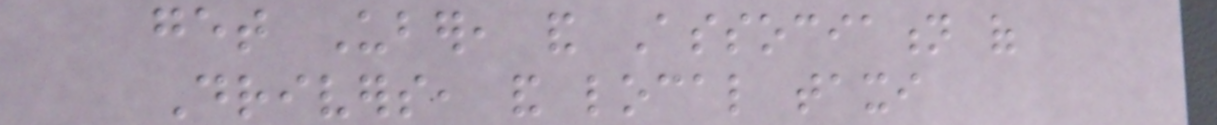get Uber, and Association of
Drivers, and local taxi
